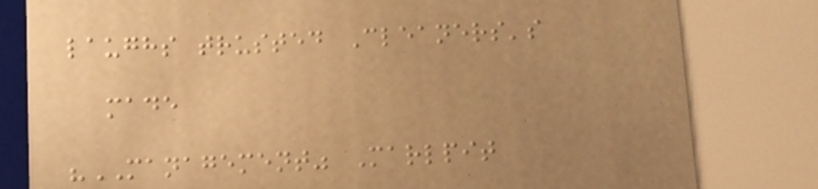laughs trusted Cleaners's
made
"MANAGEMENT" Marlpit
